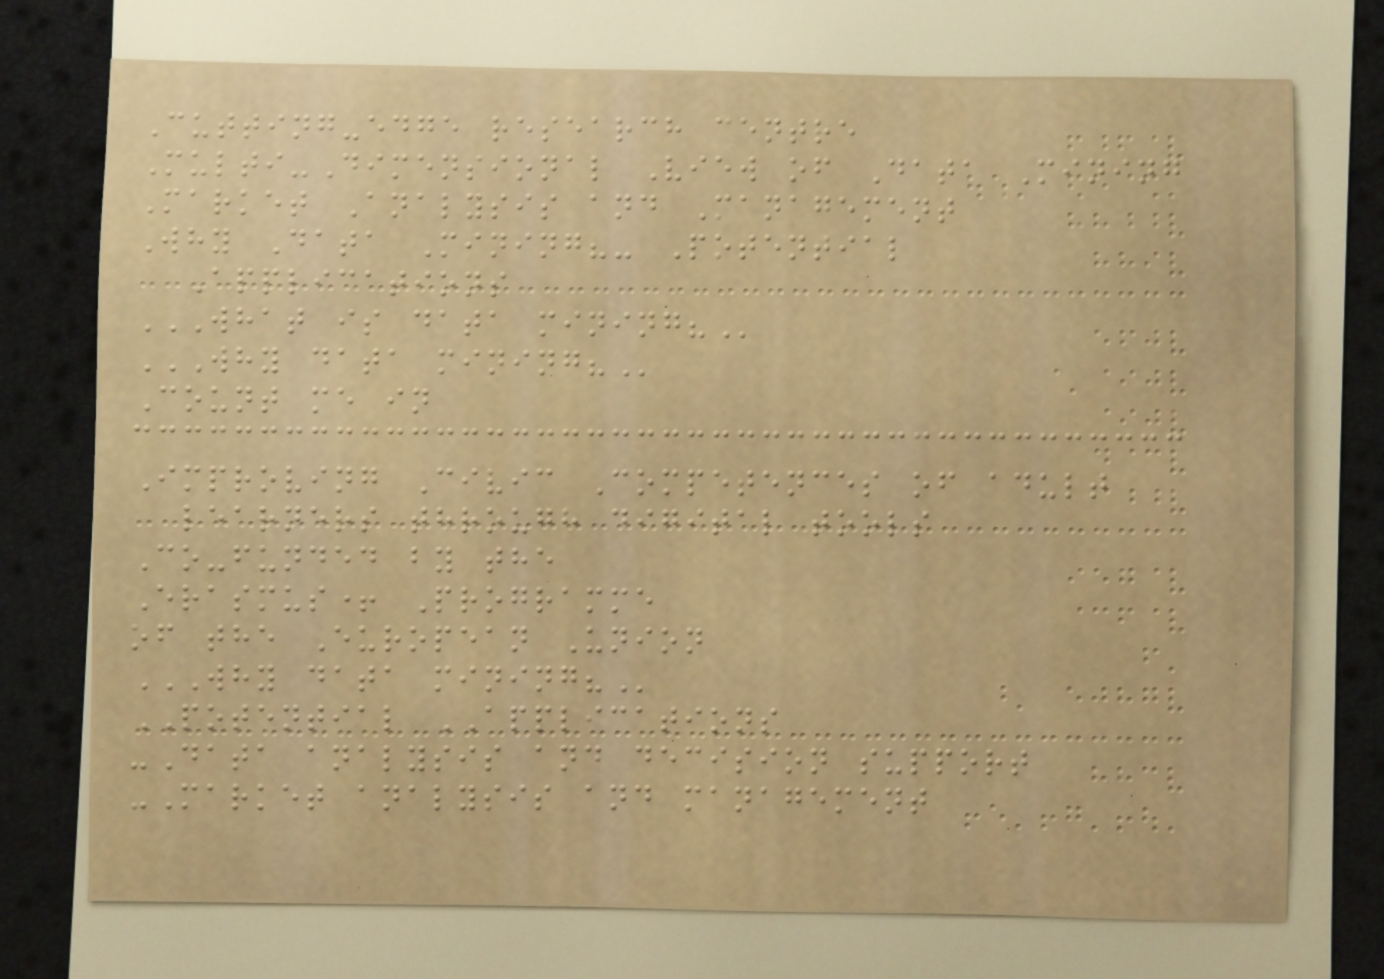Cutting-edge research centre
Multi-Dimensional View of Data Mining
Market Analysis and Management
Why Data Mining?- Potential
Applications
WHAT IS DATA MINING?
WHY DATA MINING?
Count me in
Improving Civic Competences of adult
learners through digital tools
Co-funded by the
Erasmus+ Programme
of the European Union
WHY DATA MINING?
POTENTIAL APPLICATIONS
-Data analysis and decision support
-Market analysis and management
